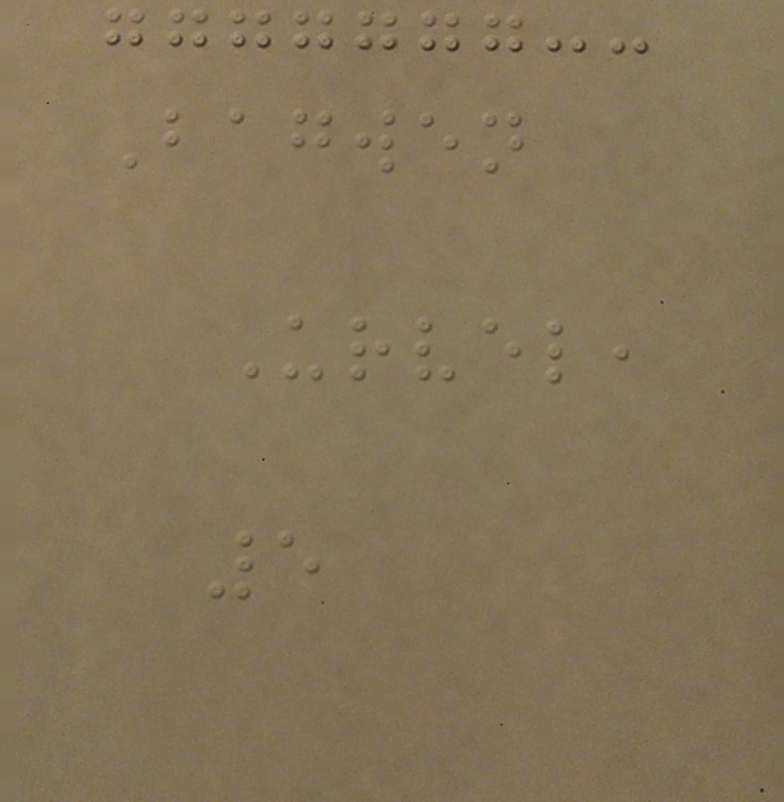Bagwen
Urvel,
5
